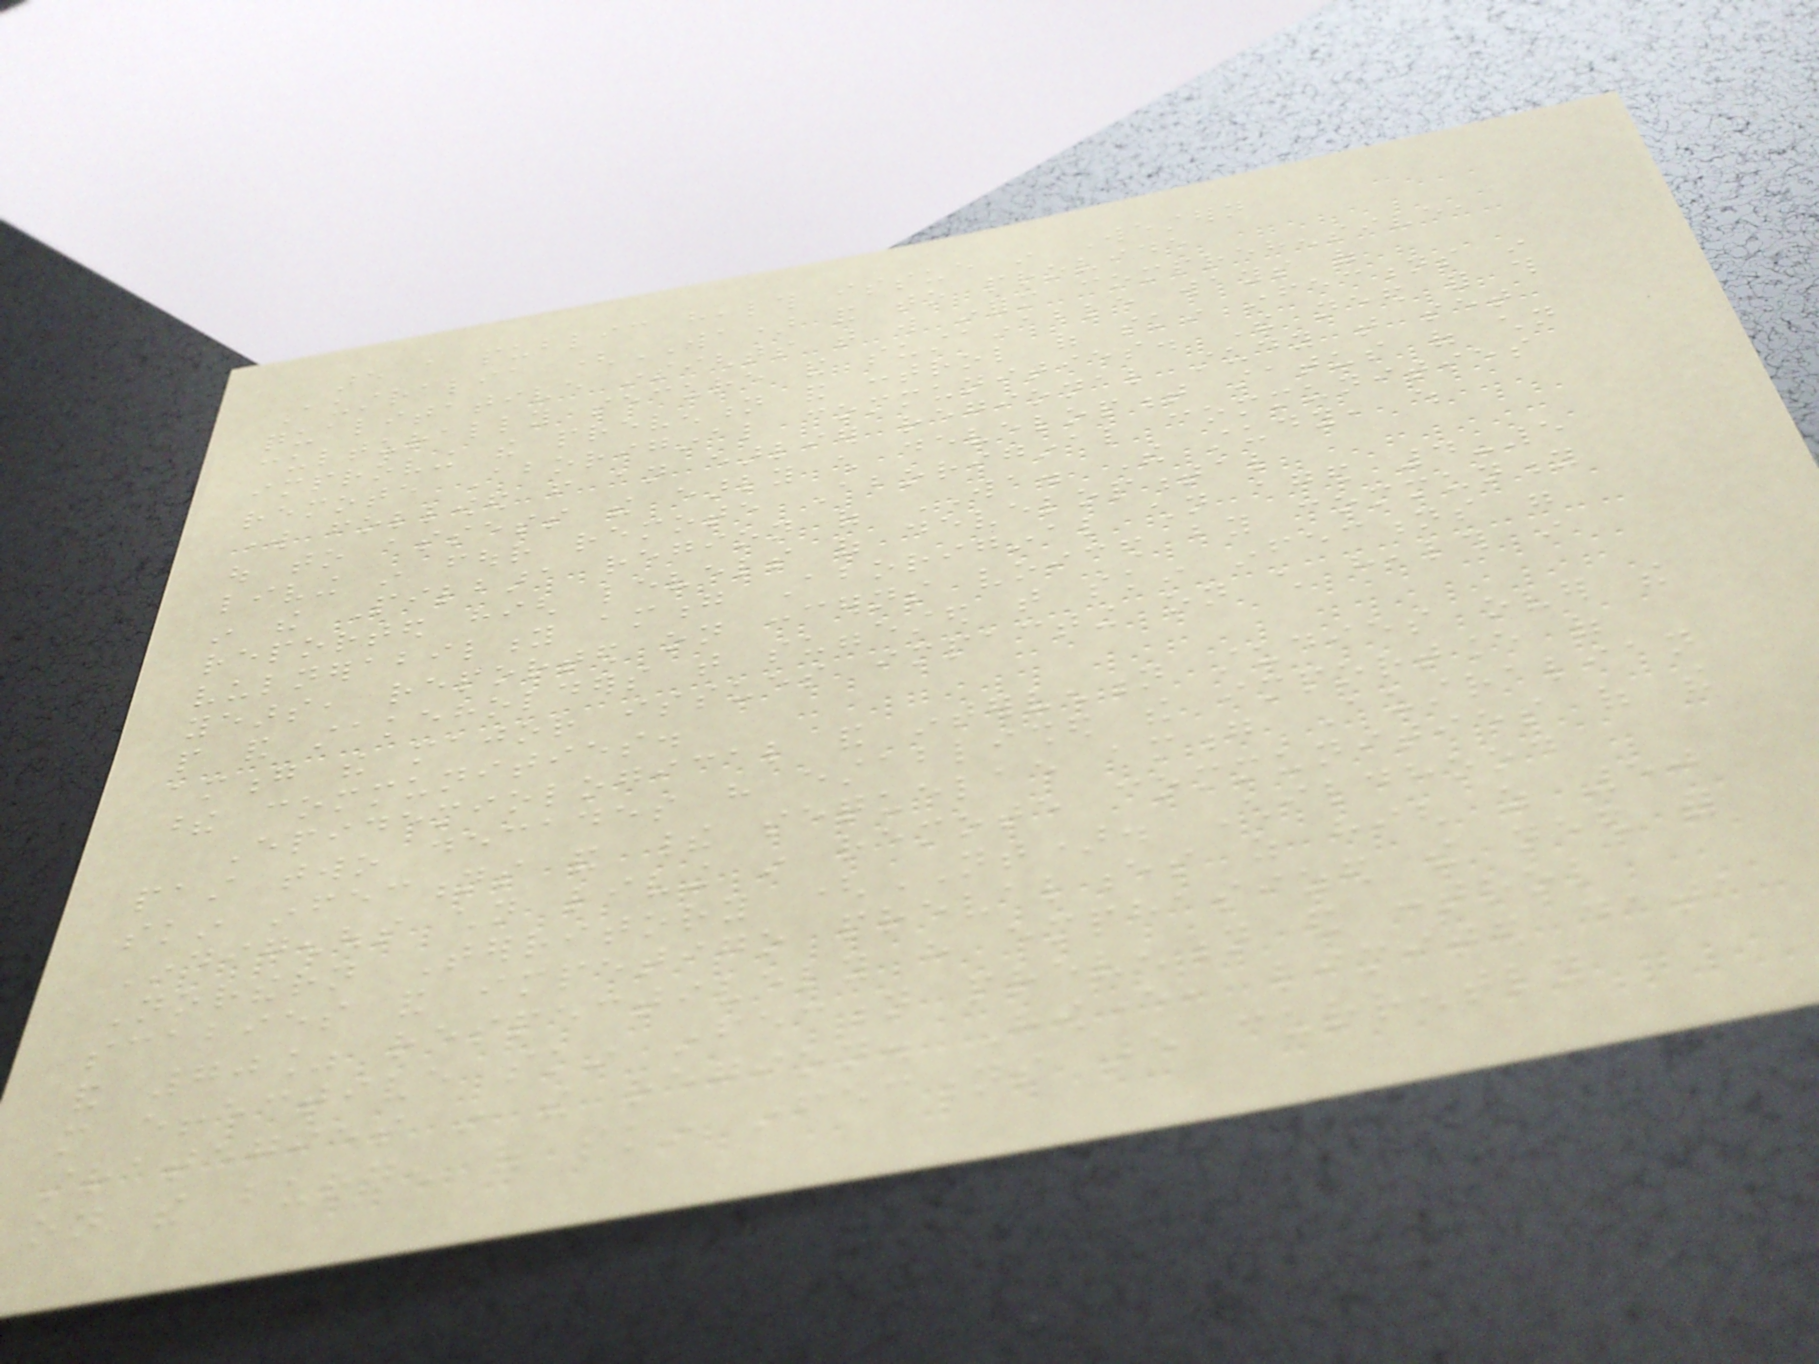are a public health issue in Western
Australia (WA) and to provide
qualitative insights that will inform comprehensive,
culturally secure and sustainable ways of
improving the prevention and control of skin infections in
remote Aboriginal communities. The need for this
work followed from an earlier regional study that set
out to assess the early child development status of children
living in four remote Aboriginal communities
in the Pilbara region of WA. The study, which
reported high levels of developmental
vulnerability among Aboriginal children aged 4-5
years, reported on concerns voiced by community
people and stakeholders that suggested that skin infections were
among the major issues impacting on child health in
these communities.
Epidemiological and intervention studies over the
past two decades have established the importance of
skin infections and their sequelae among Australian
Indigenous children living in remote communities of the
Northern Territory (NT). Childhood
scabies and impetigo prevalences as high as 50
and 70% respectively have emphasized the need for
more effective skin infection prevention and control
strategies in the region. However, limited data
on the burden of skin infections are currently
